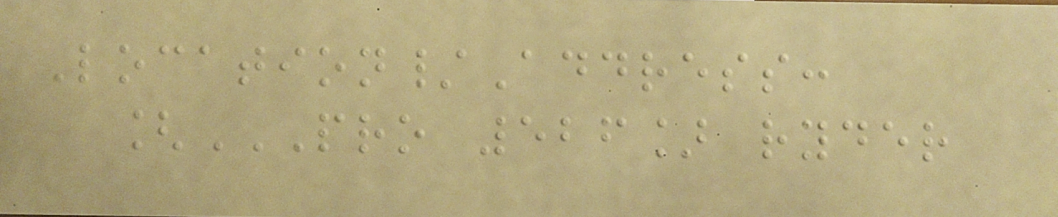Location/Address:
[PRO 526] RYDER
